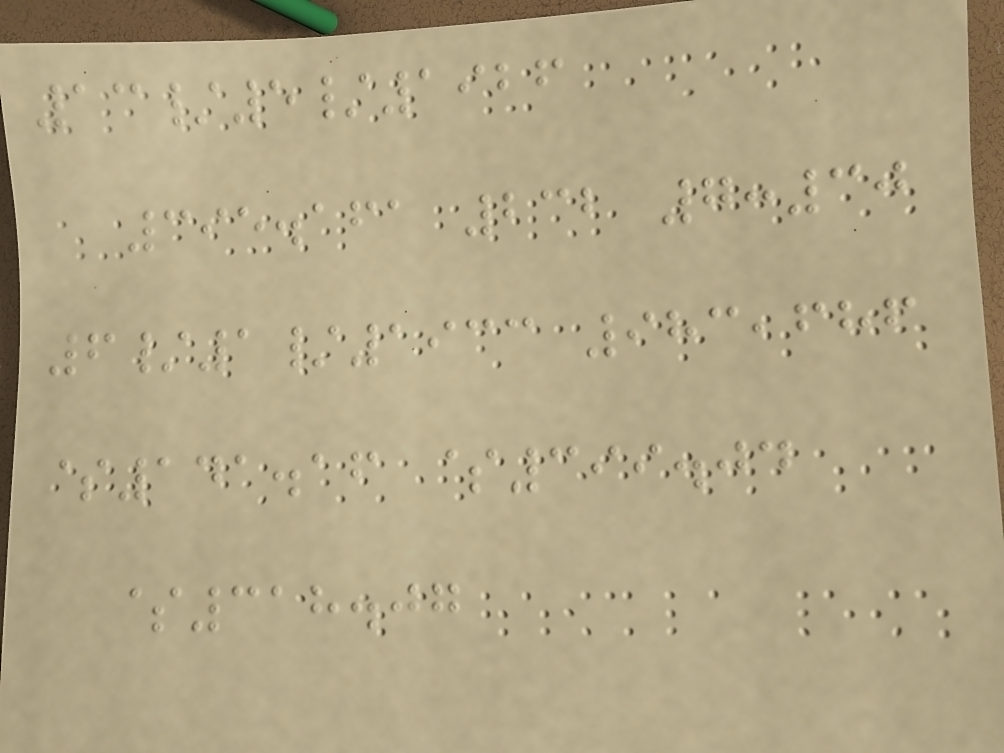13/5/1926
395.161 232 7:30
6/1/1933 983,686
$141.16 $399.04
$318.07
